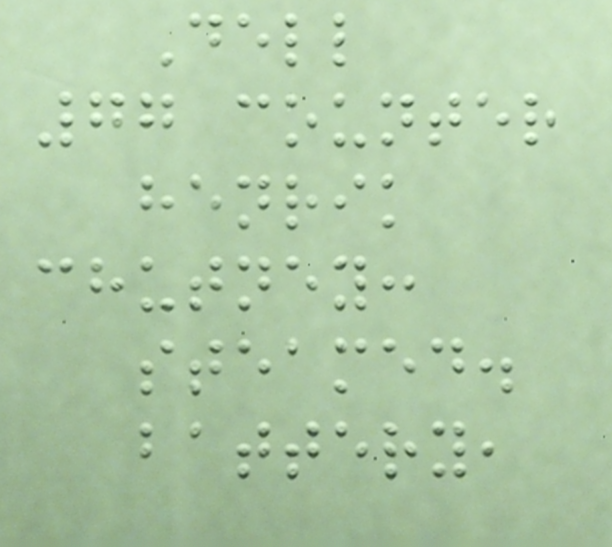Dell
77 counter
henrik
chutney:
steamed.
battery,
